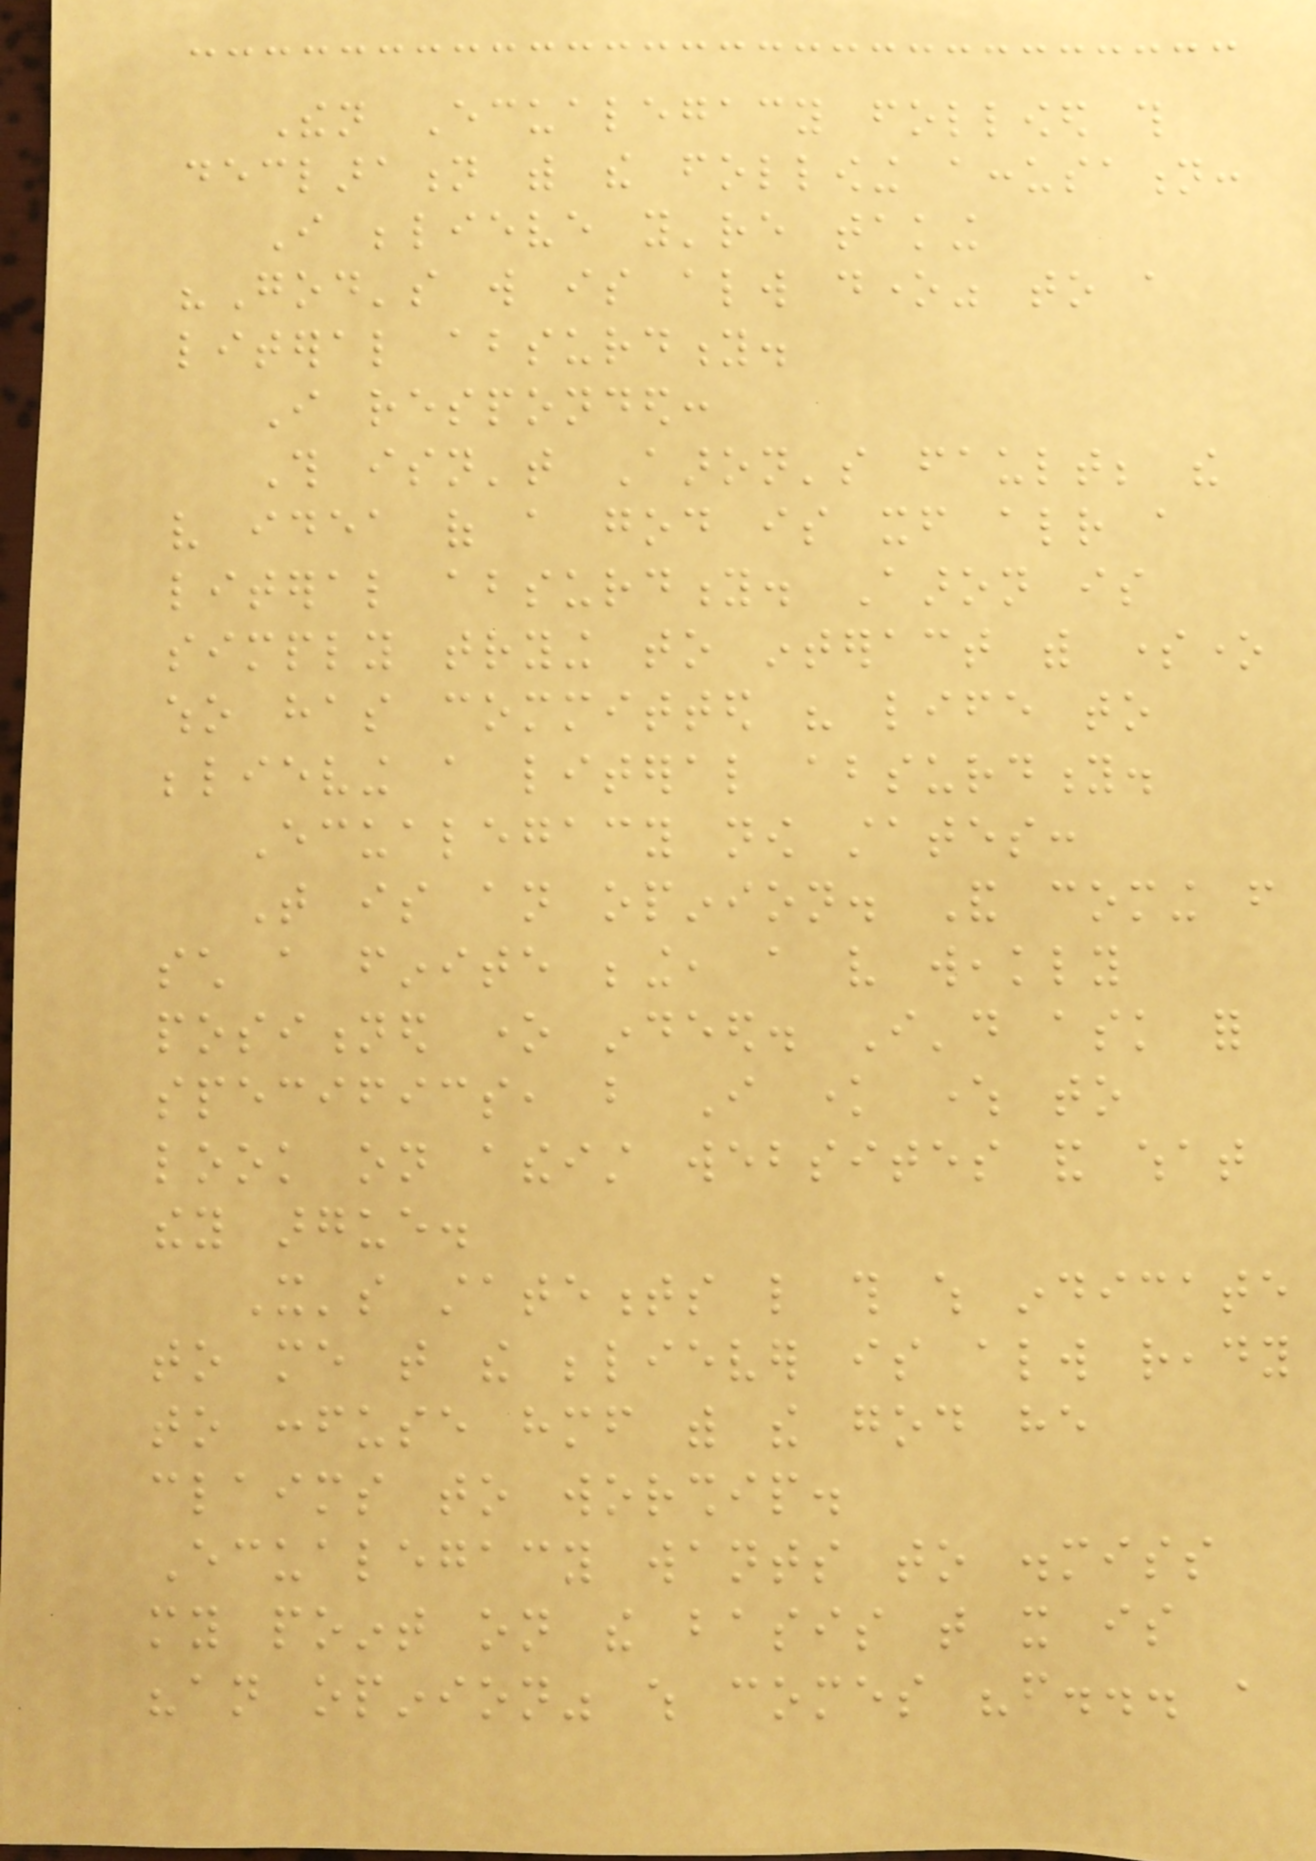Then Ecualegacy followed this
declaration with the following accusation:
I believe you're taking
"God's will is always done" to a
literal absurdity.
I responded:
This isn't Aaron's fault; the
very idea of a god is itself already a
literal absurdity. Aaron is
simply trying to interact with someone
who has committed his life to
believing a literal absurdity.
Ecualegacy now states:
That is an opinion. And coming from
such a finite being, a very weakly
positioned one indeed. I'd ask for
specifics, but I know where to
look on atheist websites and what
they argue.
It's statements like this which indicate
to me that the believer is always ready
to confuse himself with the god he
claims to worship.
Ecualegacy wants to dismiss
my point on the basis that it is
"an opinion" which comes "from... a
